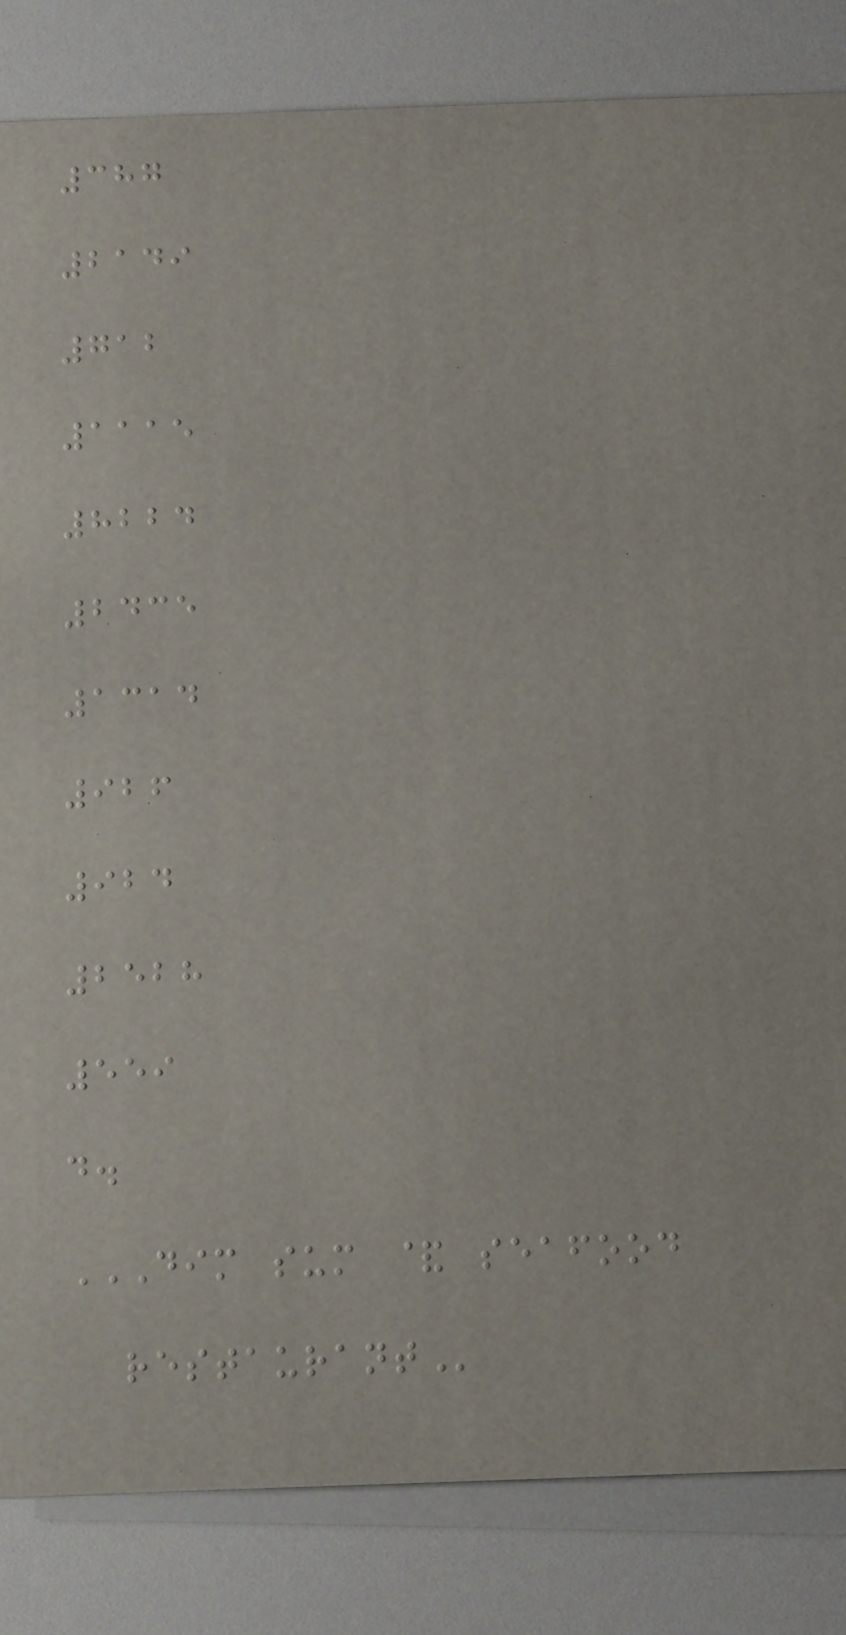387
2149
712
1115
8224
2435
1314
926
924
2528
559
d.
DIM SUM & SEAFOOD
RESTAURANT
